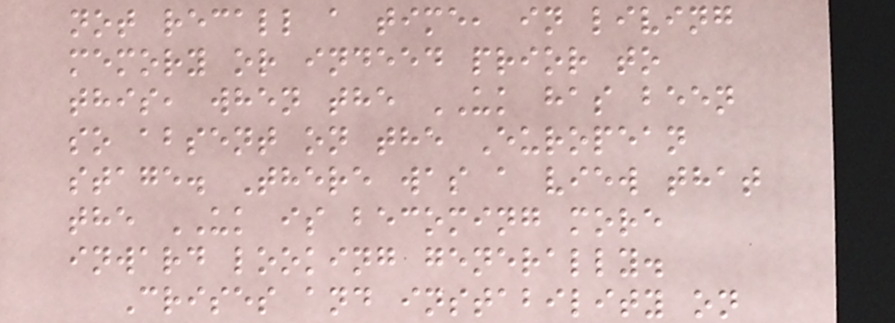not recall a time, in living
memory or indeed prior to
this, when the UK has been
so absent on the European
stage. There was a view that
the UK is becoming more
inward looking generally.
Crises and instability on
